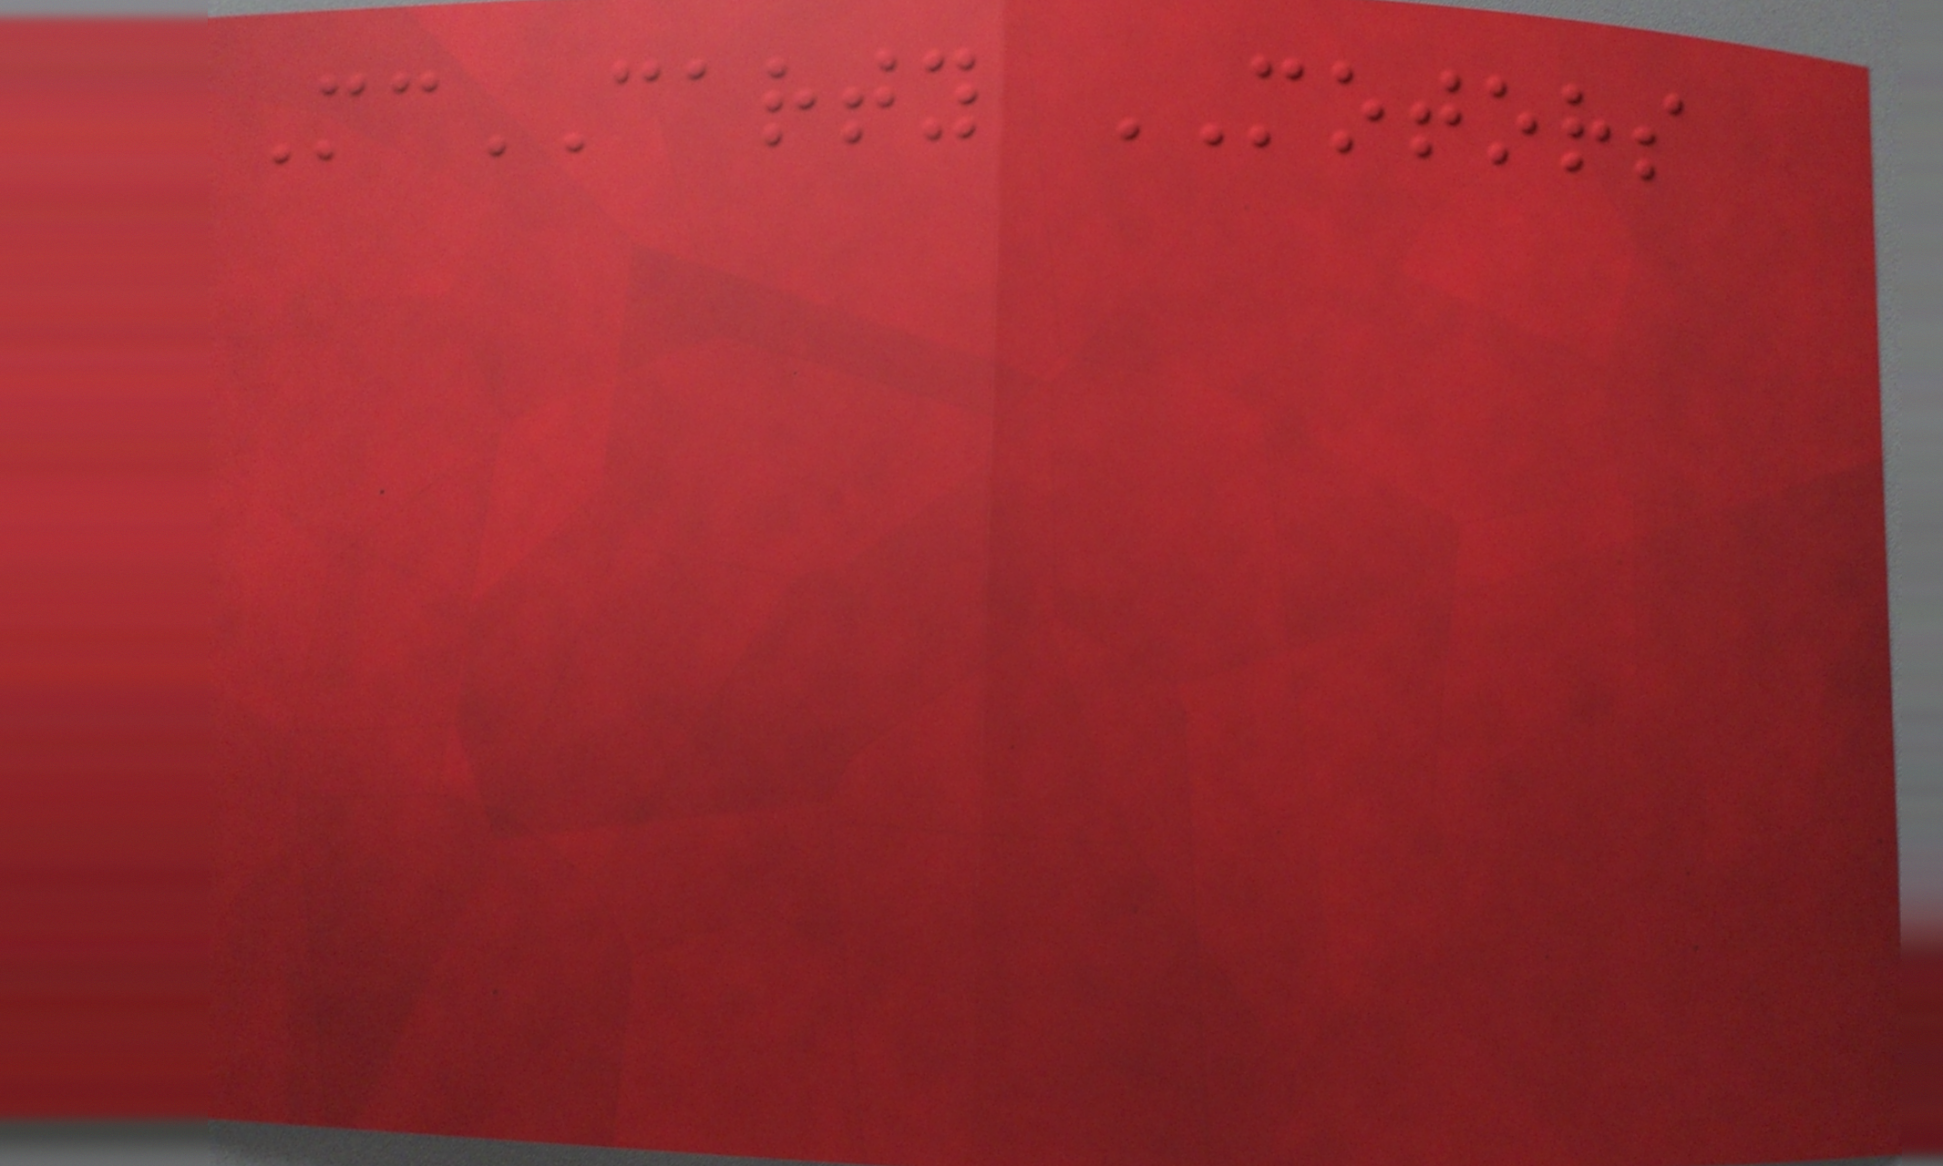McCARTY MOTORS
